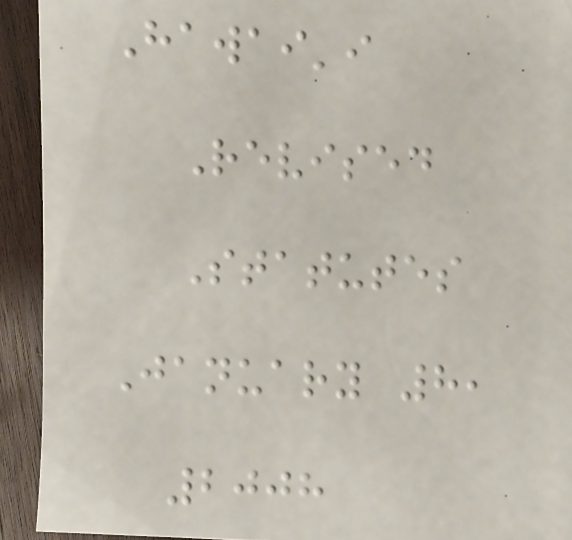Hawai'i
Revised
Statutes
January 8,
2008
